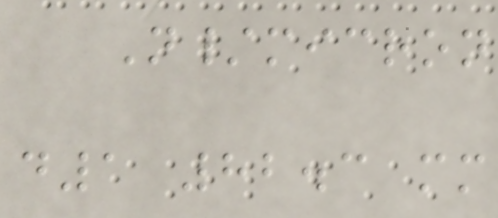N/micron
d1 82.3 mm
